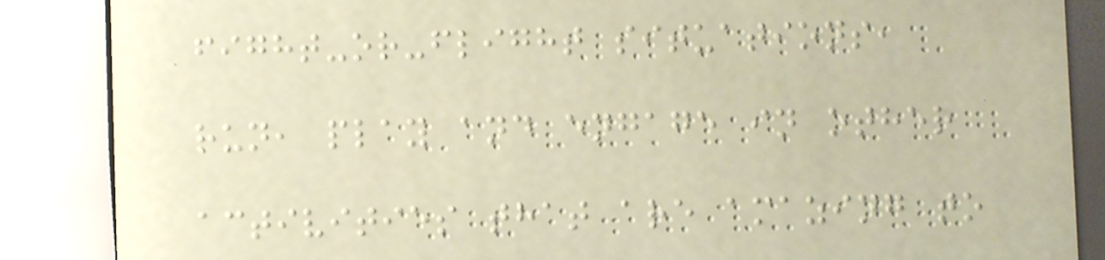fight-or-flight situations,
run, play and engage in other
activities that are amazing to
